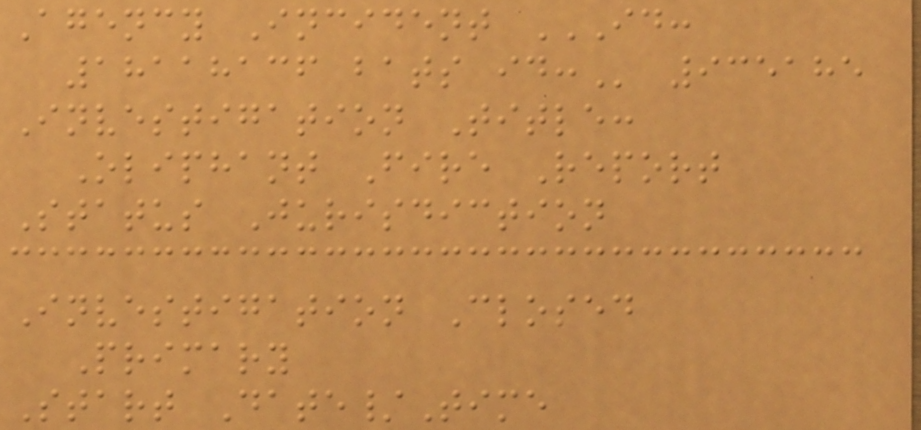Agency Incident ID:
18118136 BATS ID: 935185
Investigation Title:
Oliphant Fire Report
Status Jurisdiction
Investigation Closed
Primary
Start Date/Time
